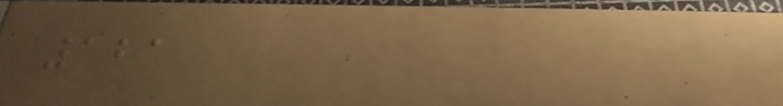121
